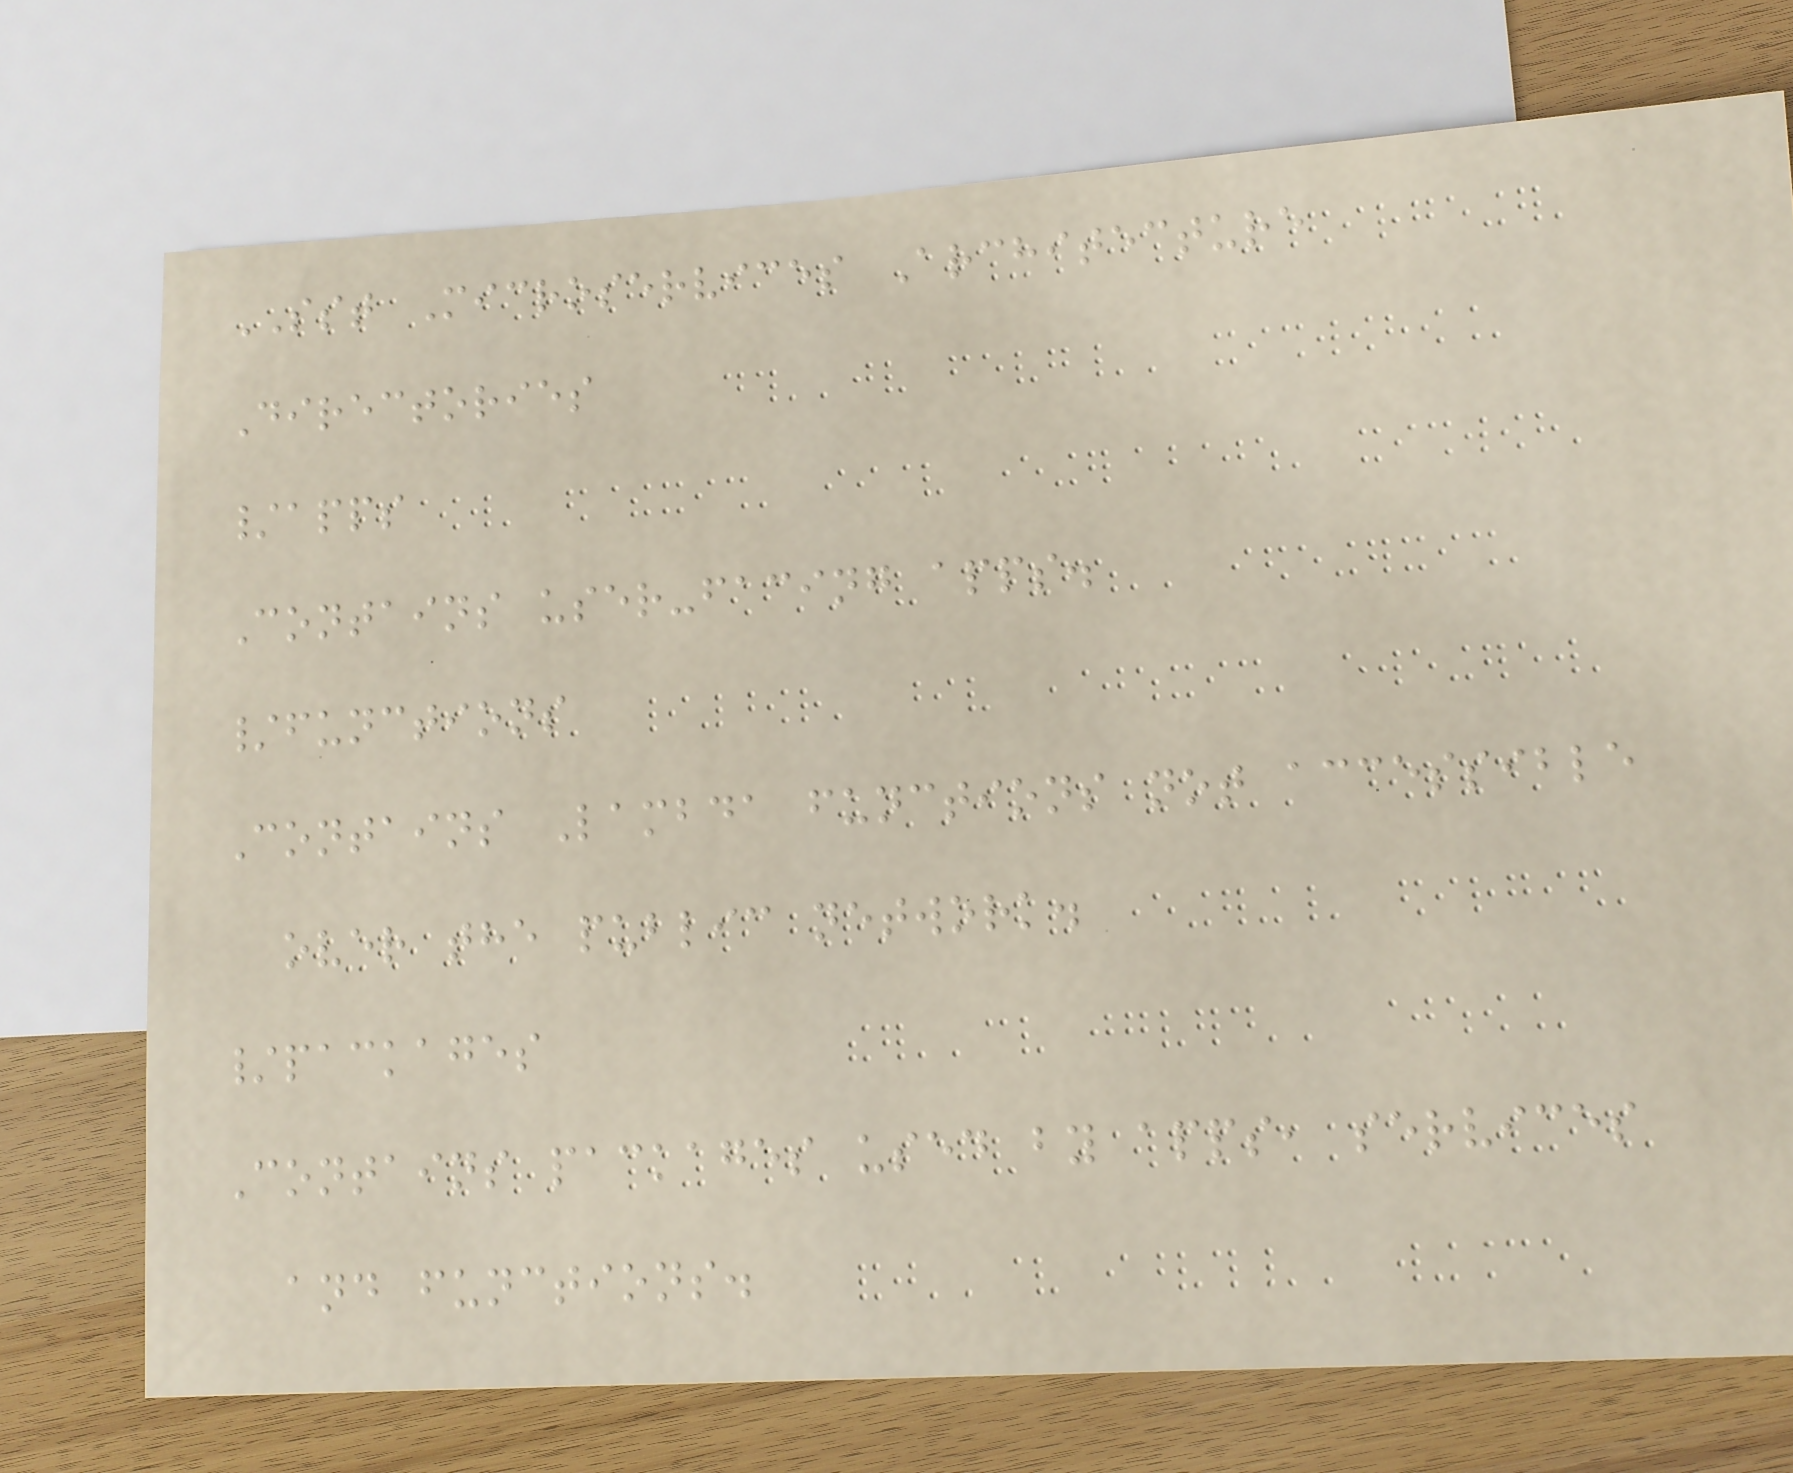SST Microservices Architecture
Directories
/apps
Contains user-facing apps.
/functions
Contains Lambda functions not accessible
over the public network.
/packages
Contains packages used by apps, services
and functions.
